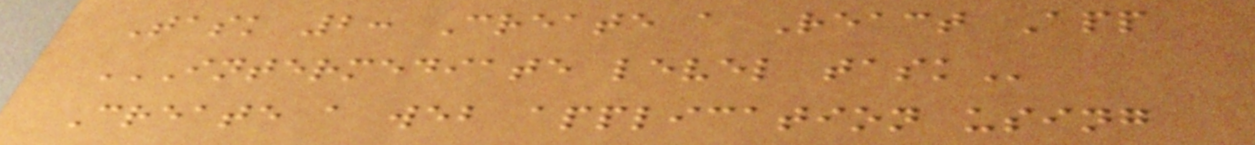Task 2: Create a React App
INTERMEDIATE LEVEL TASK
Create a web application using
